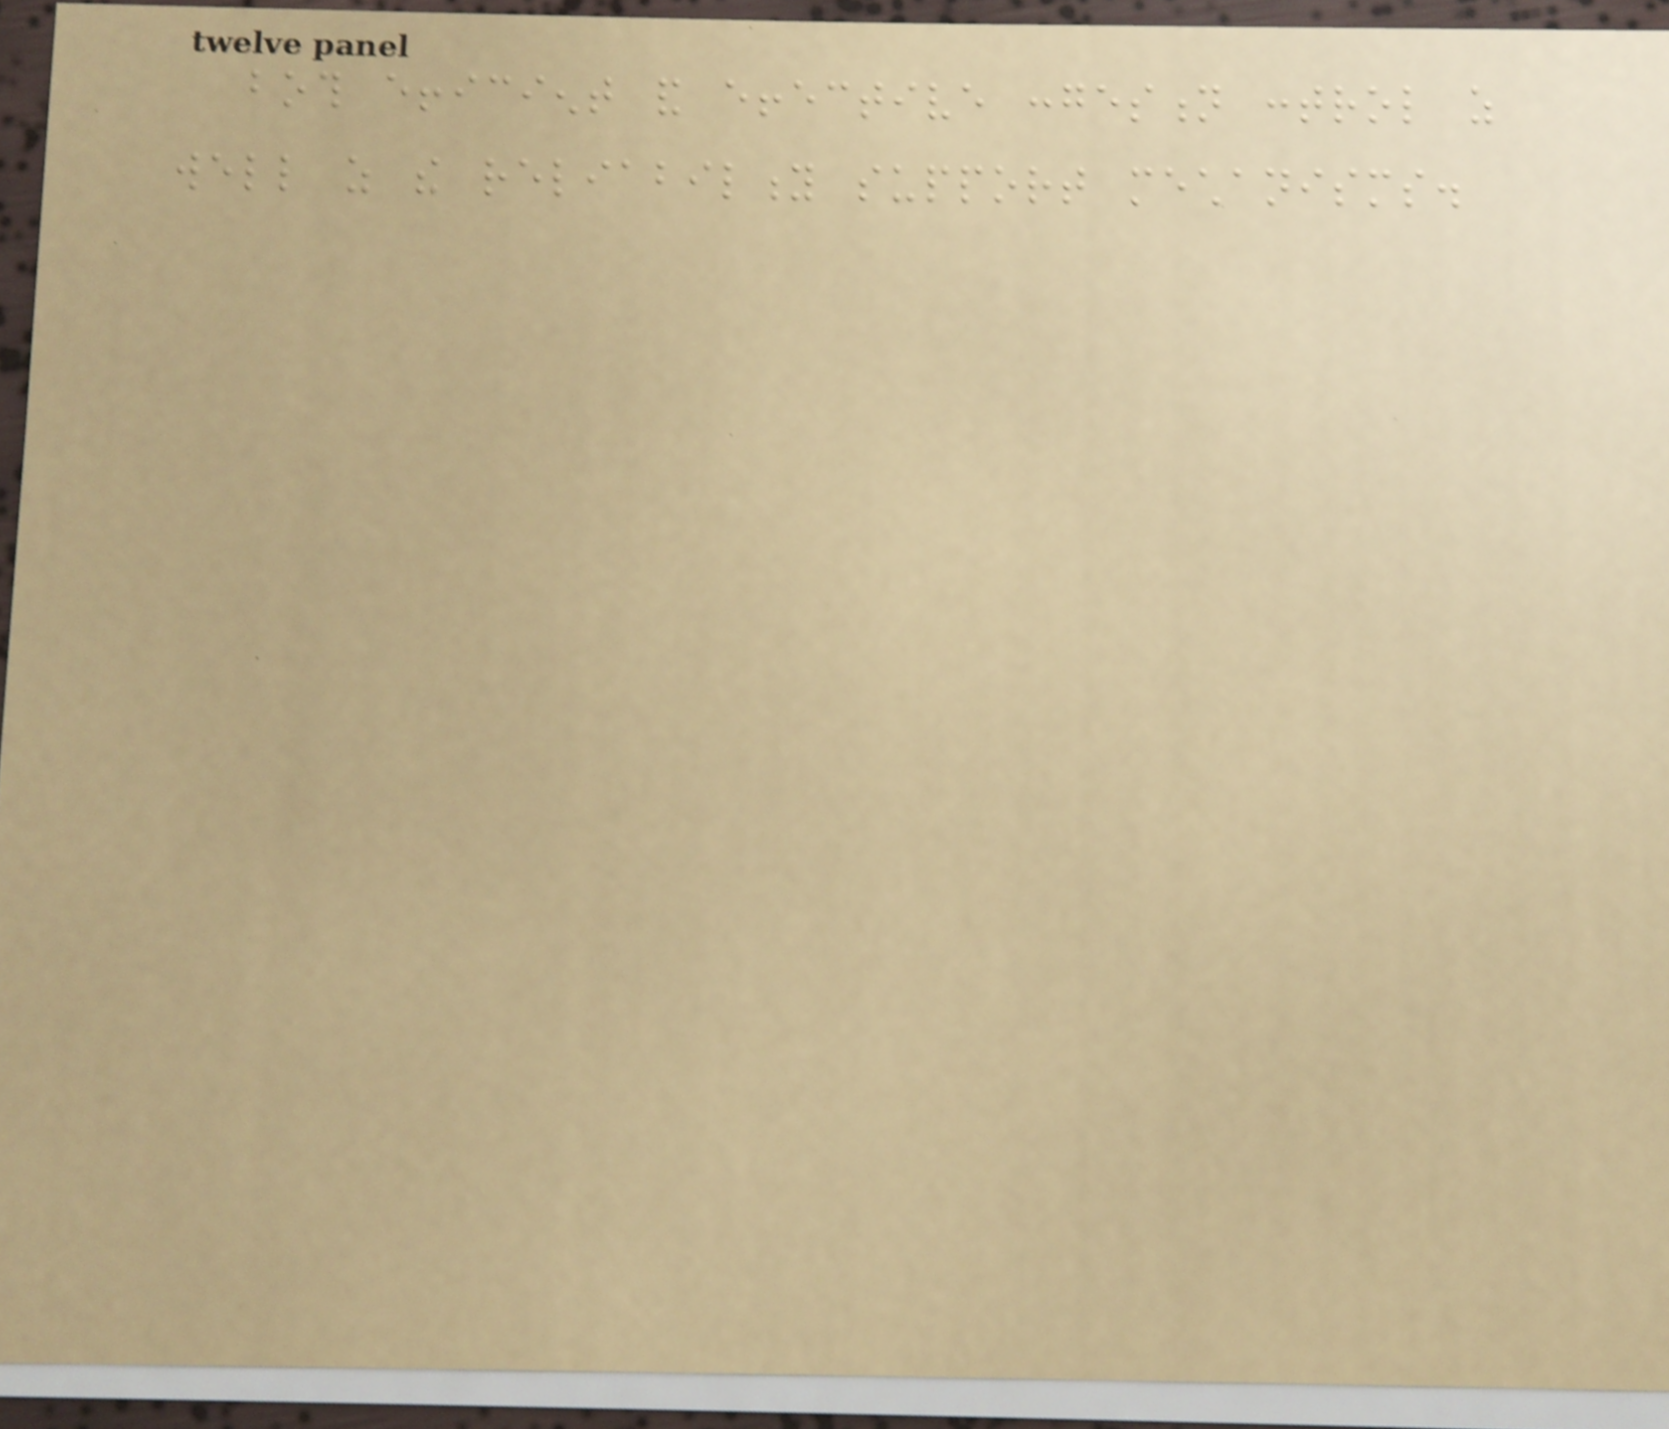both efficient and effective congestion control as
well as the reliability support mechanisms.
